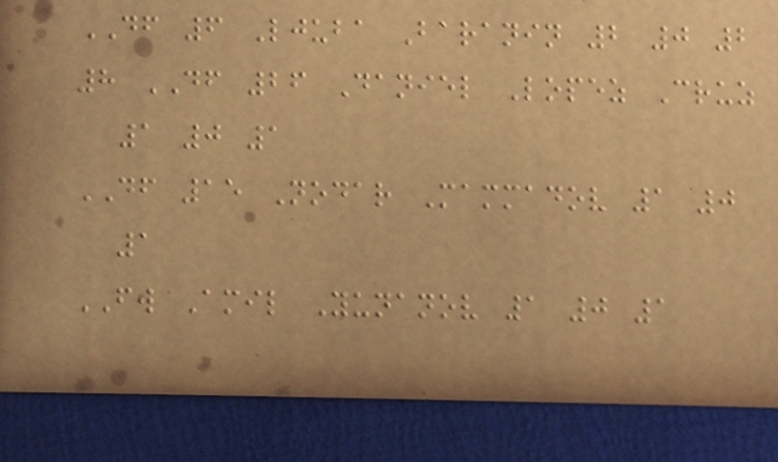DF 6 Ljuba Baranin 2 0 2
8 DF 26 Daniel Lopez Cruz
1 0 1
DF 15 Nodar Mammadov 1 0
1
FW Amil Yunanov 1 0 1
